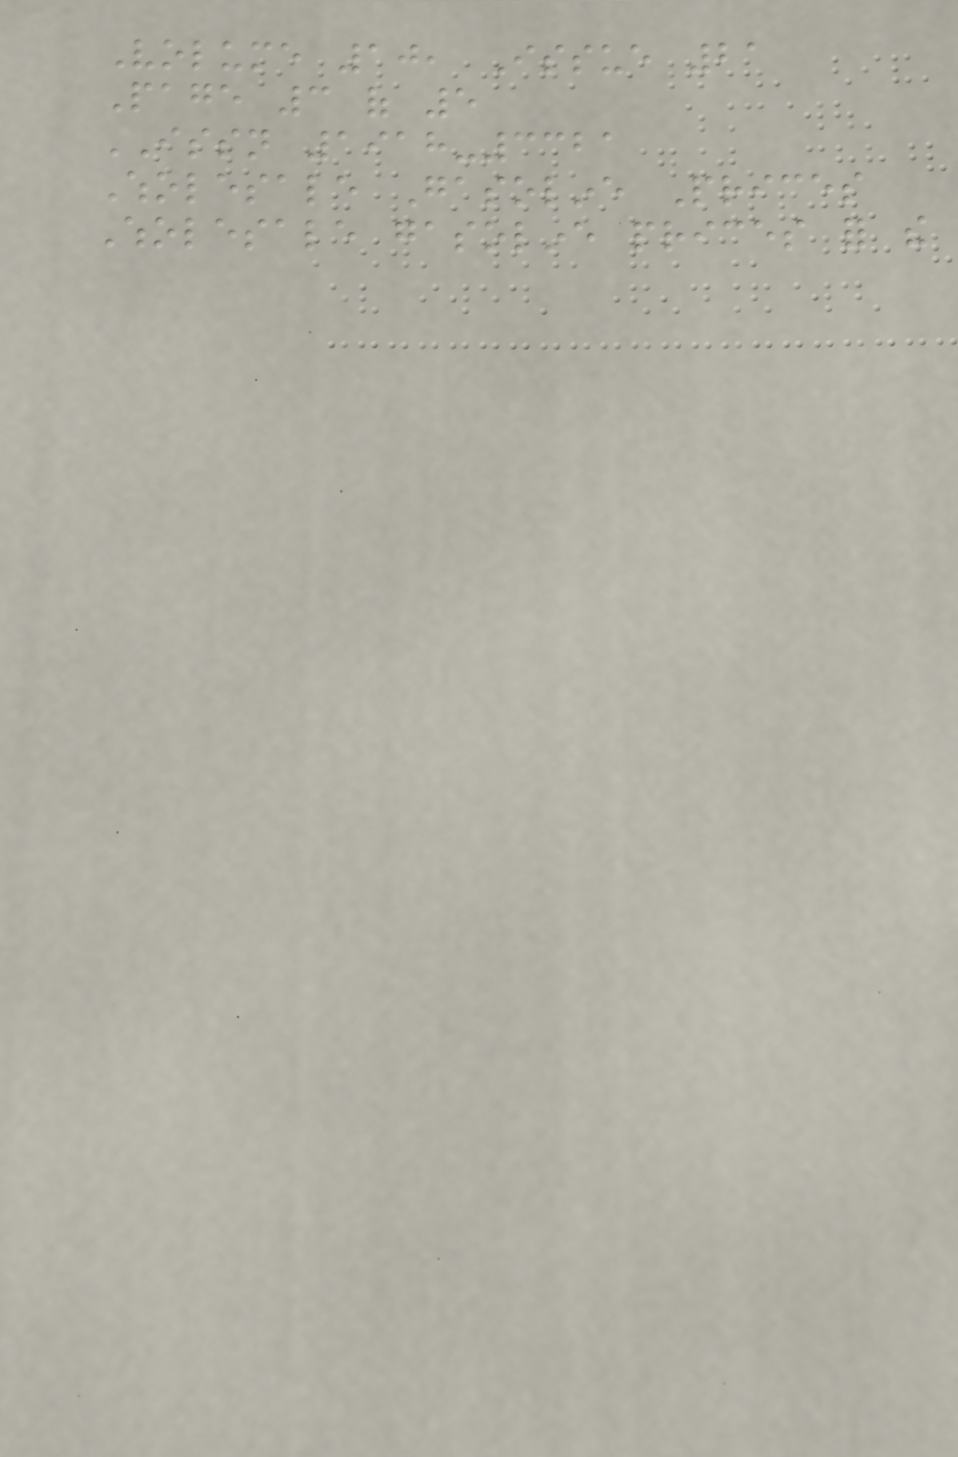Volume 10, Issue 21
Page 3 of 5
ISSN 1918-3321
Wholesale Gasoline Prices
Wholesale gasoline prices for the
